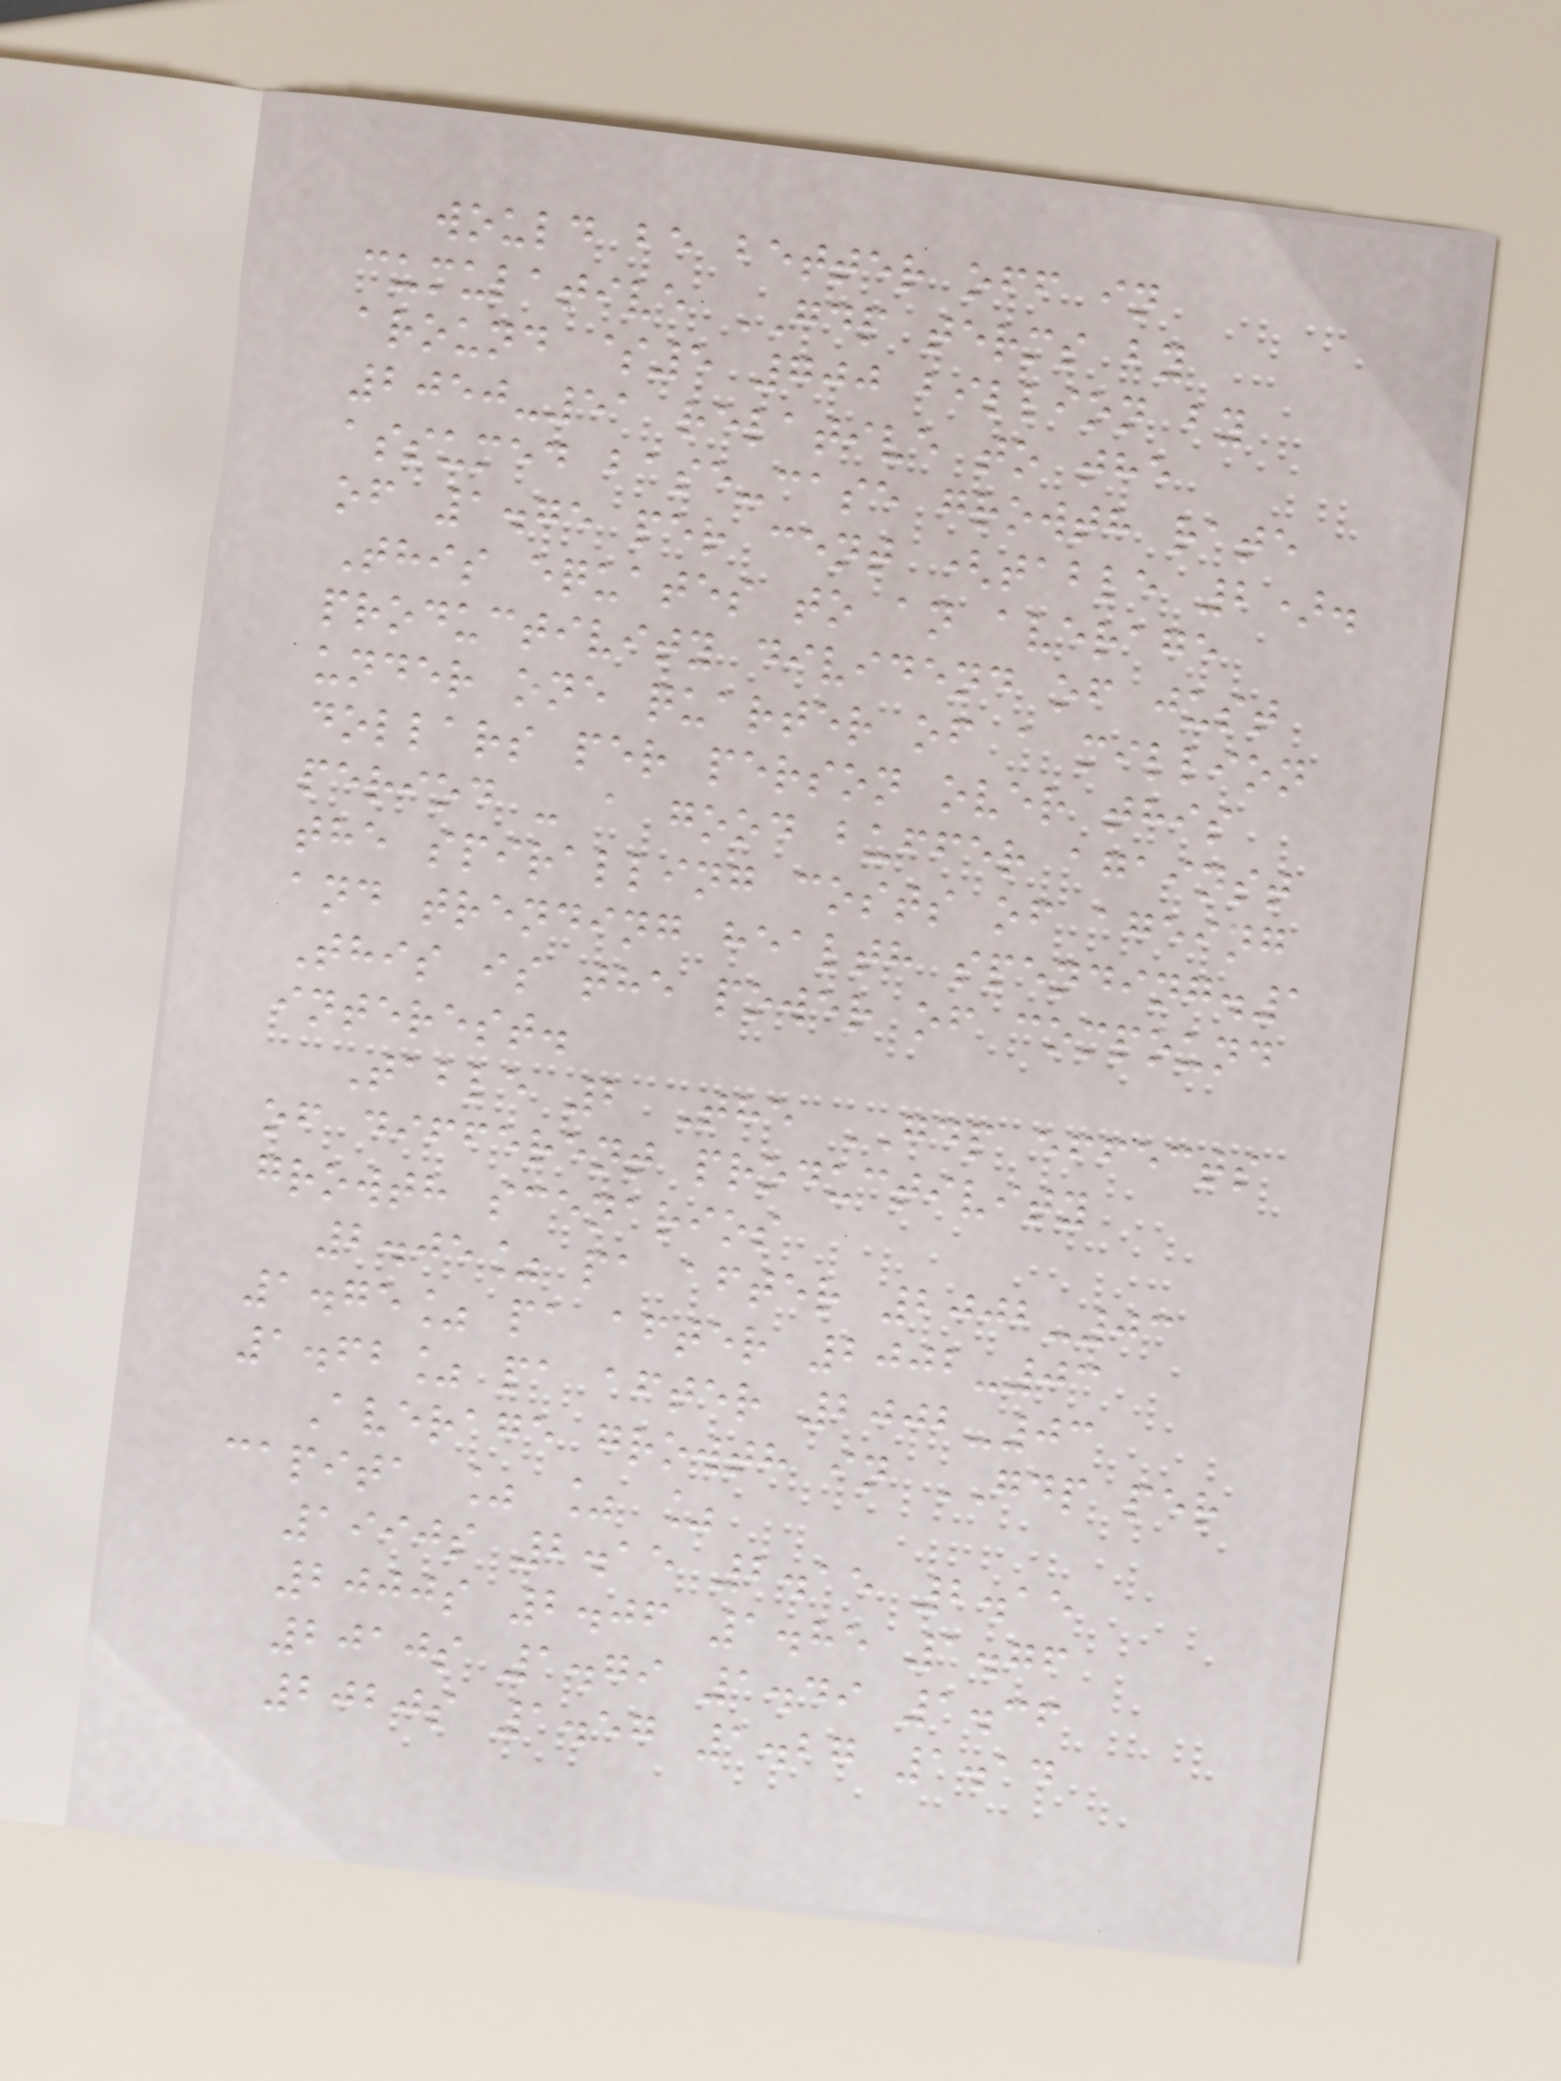would be better off in
cumulative GDP terms by
around $5 700 billion by
2050-51 relative to the
assumed base-case growth rate
of 1.75 per cent (table 2).
This equates to an average
productivity dividend of just
under one quarter of a million
dollars per person over this
period - a good buffer against
the spiralling costs of ageing
and trending health spending.1
This is the power of compound
interest.
Table 2 The GDP effects
of different productivity
growth scenarios
2.05% pa after 2002-03
1.75% pa after 2002-03
1.62% pa after 2002-03
Average growth in GDP per
capita % % %
1990s 2.15 2.15 2.15
2000s 2.06 1.85 1.76
2010s 1.79 1.49 1.36
2020s 1.57 1.27 1.14
